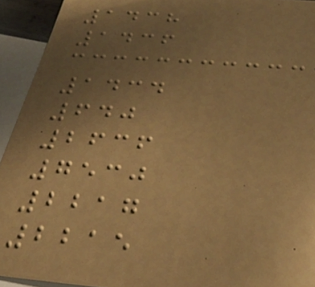1438
1436
1434
640
2636
7530
2217
2215
